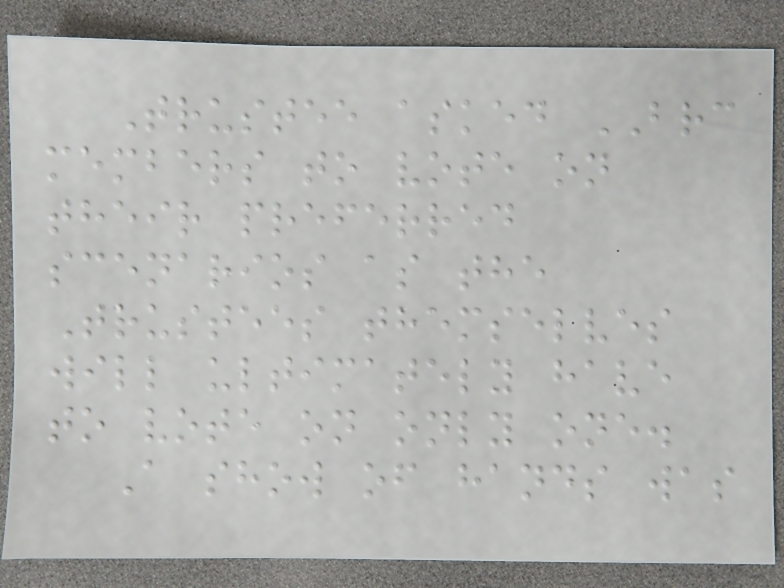Trustee asked BRC
members to vote on
their preferred
scenarios as the
Trustees themselves
will ultimately have
to vote on only one.
A show of hands was
